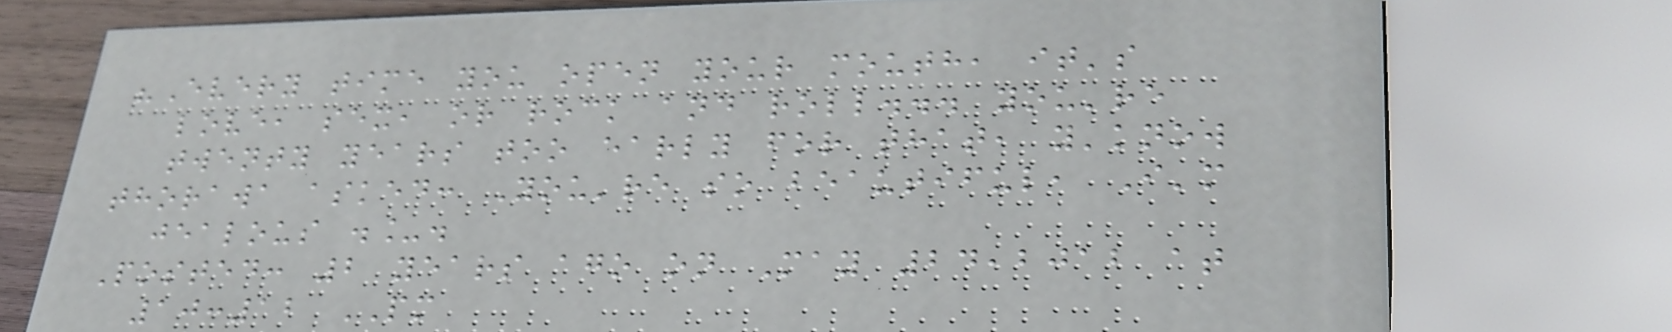"Every time you open your mouth, it's
love, sex, or rock and roll... you're
twenty years too early for that, y'know
thorawa asked: You're so beautiful, I'm
jealous ._.
Posted: 2 years ago on May 24,2012 at
10:12 PM
